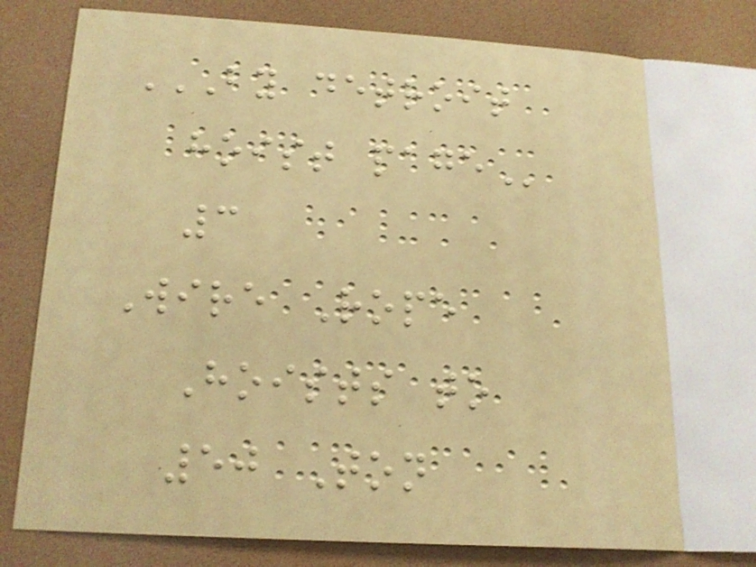BY DETROIT
HOIST PAGE
3
Wire Rope
Hoists to
50 Ton
